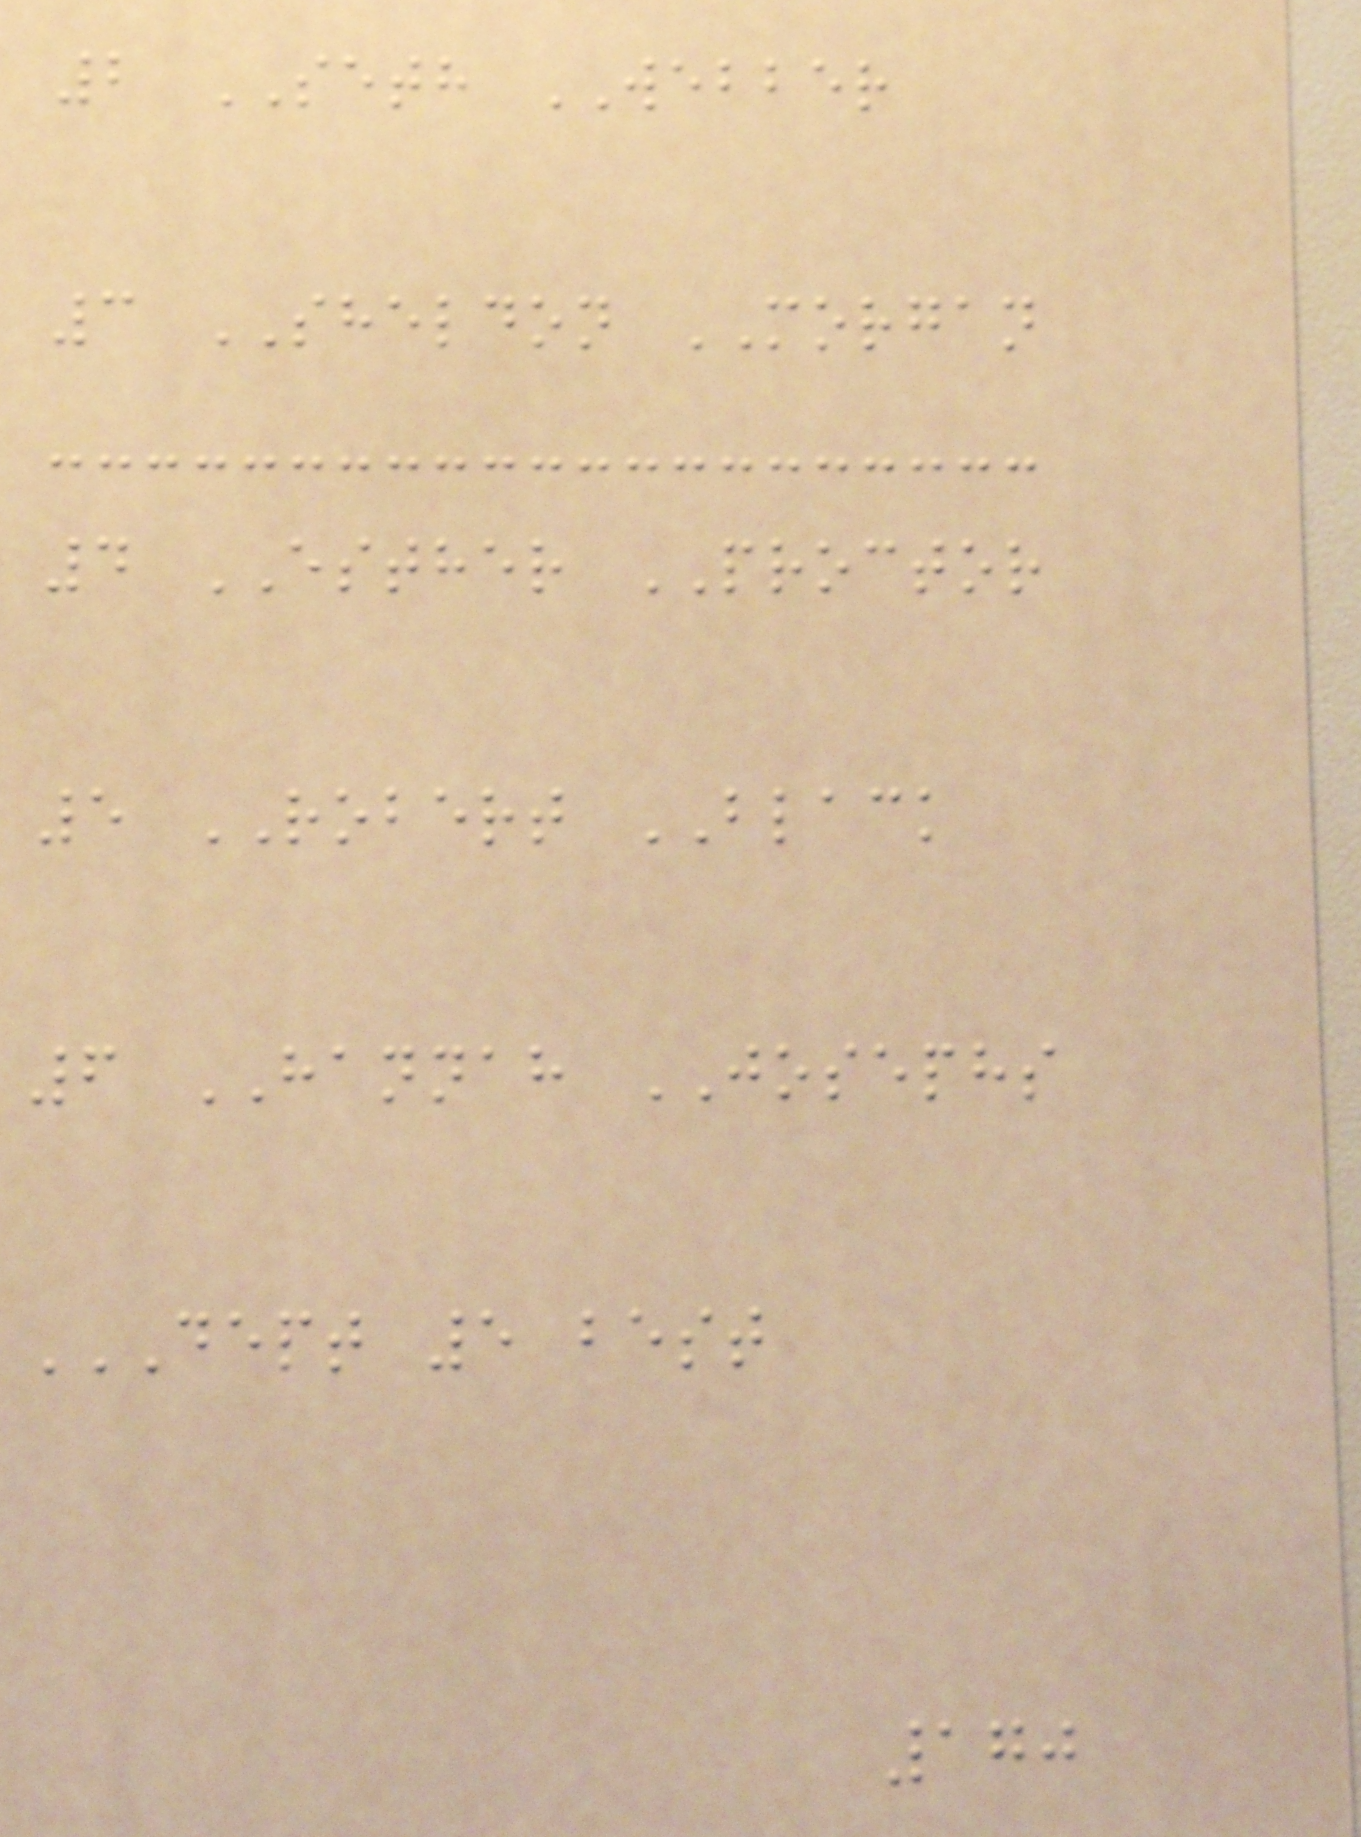2 SETH WEBBER
3 SHELDON MORGAN
4 ESTHER PROCTOR
5 ROBERT BLACK
6 HANNAH JOSEPHS
DEPT 5 BEST
170
